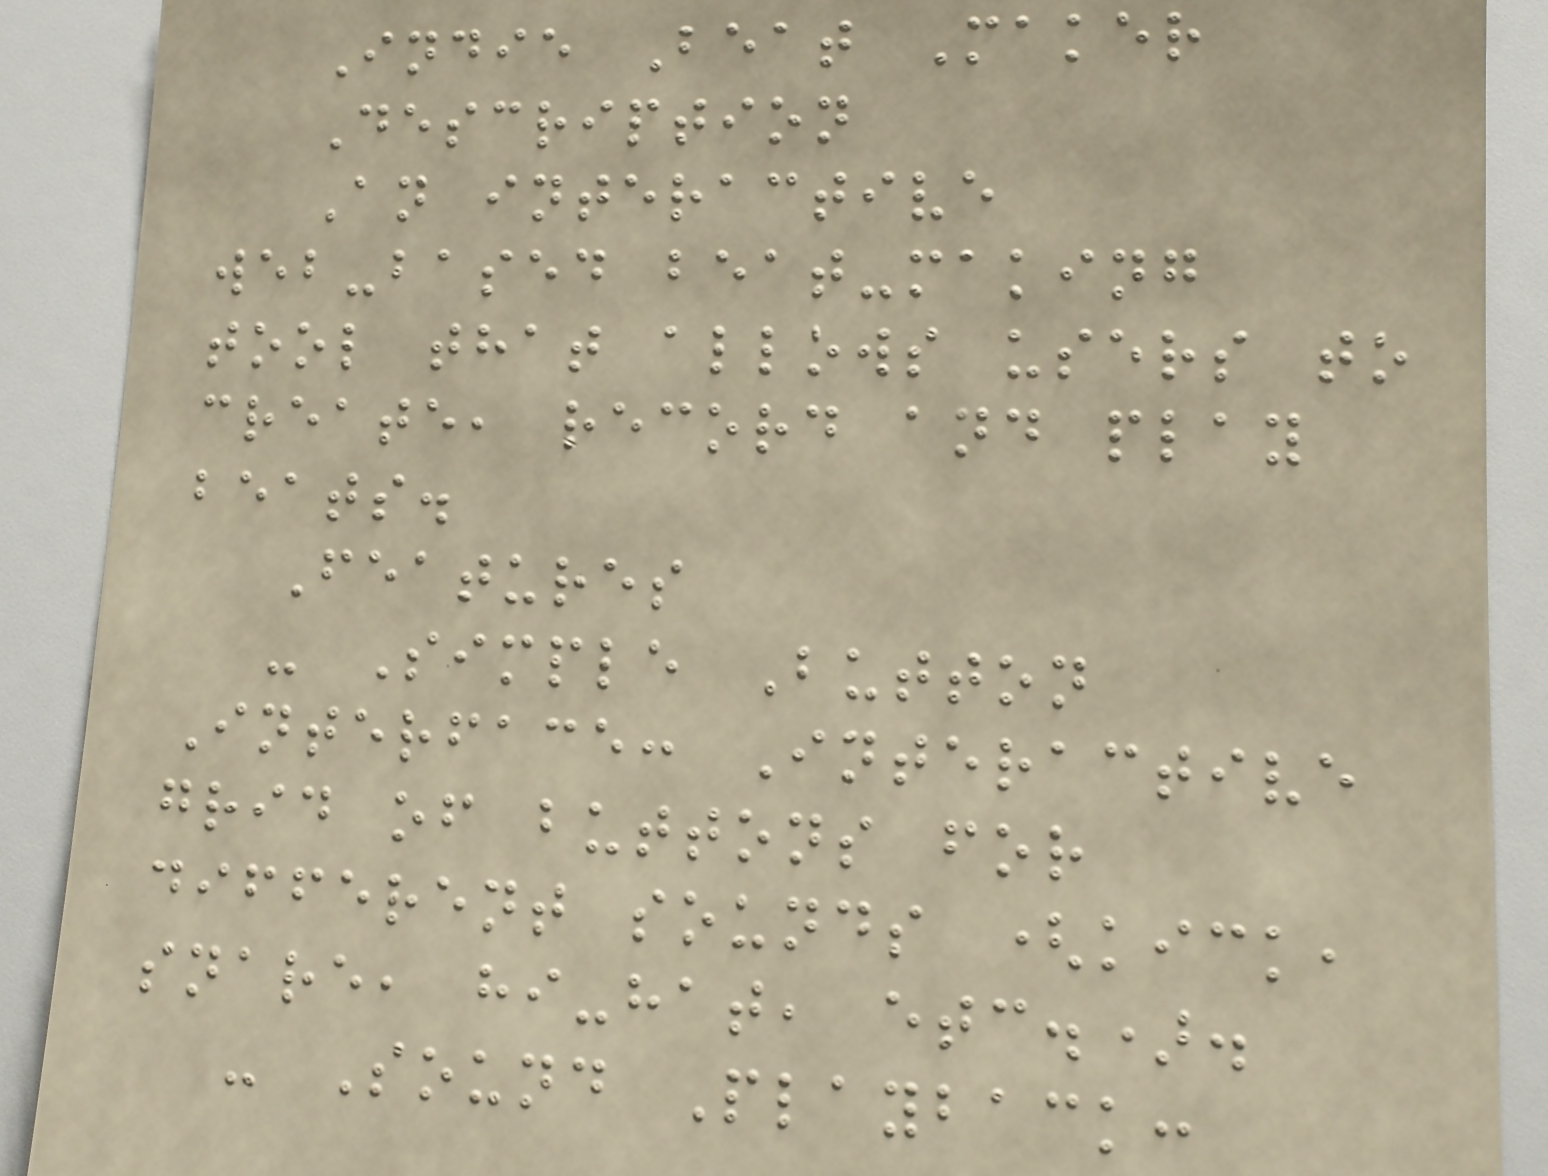Indie Beat Maker
Description
An interactive
web-based beat-making
tool that allows users to
create, record and play
beats.
Features
- Simple Button
Interface: Interactive
grid of buttons for
different sounds (kick,
snare, hi-hat, etc.).
- Sound Playback:
